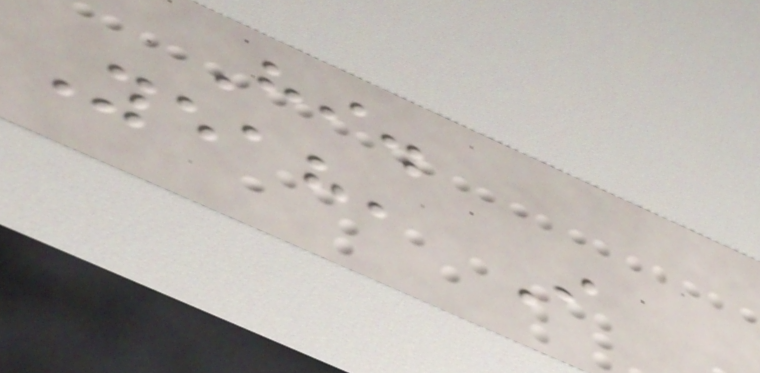Hi.
Yeah, I
